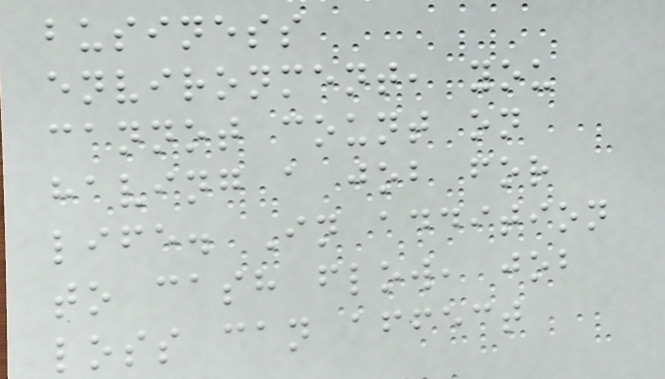business
environment, you
cannot count on
having a job for
life. In addition
to cash flow, job
loss can affect
